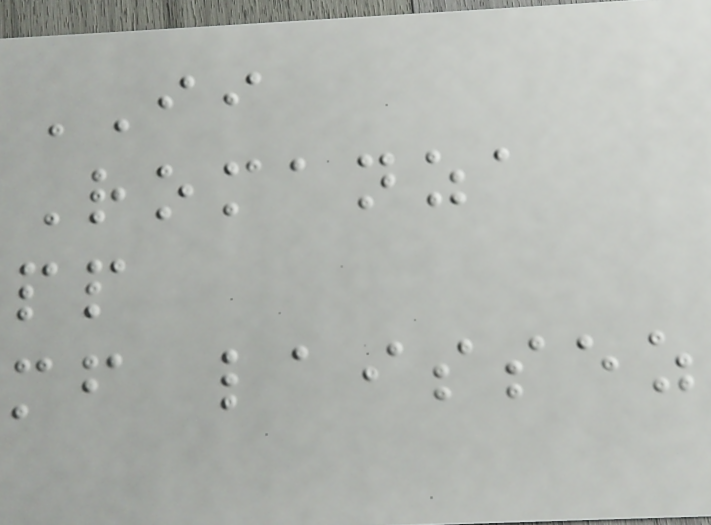II
Romanza
pp
mf laissez
